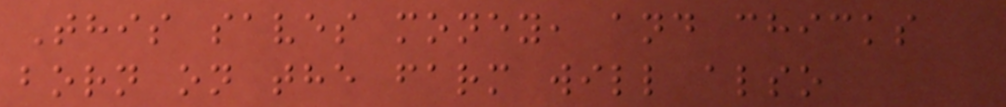This saves money, and chicks
born on the farm will also
